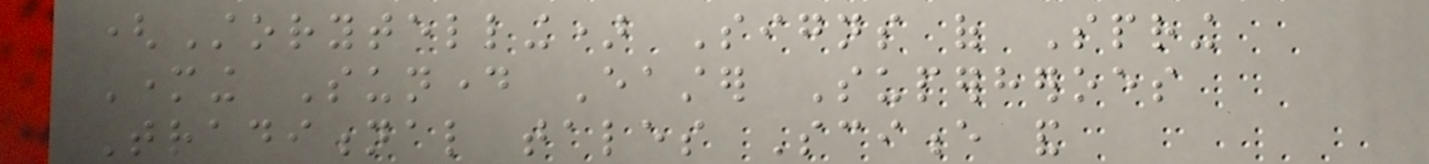(Storytelling) Signs of Spring
Mothering Sunday Easter Superheroes
Traditional tales Science and
